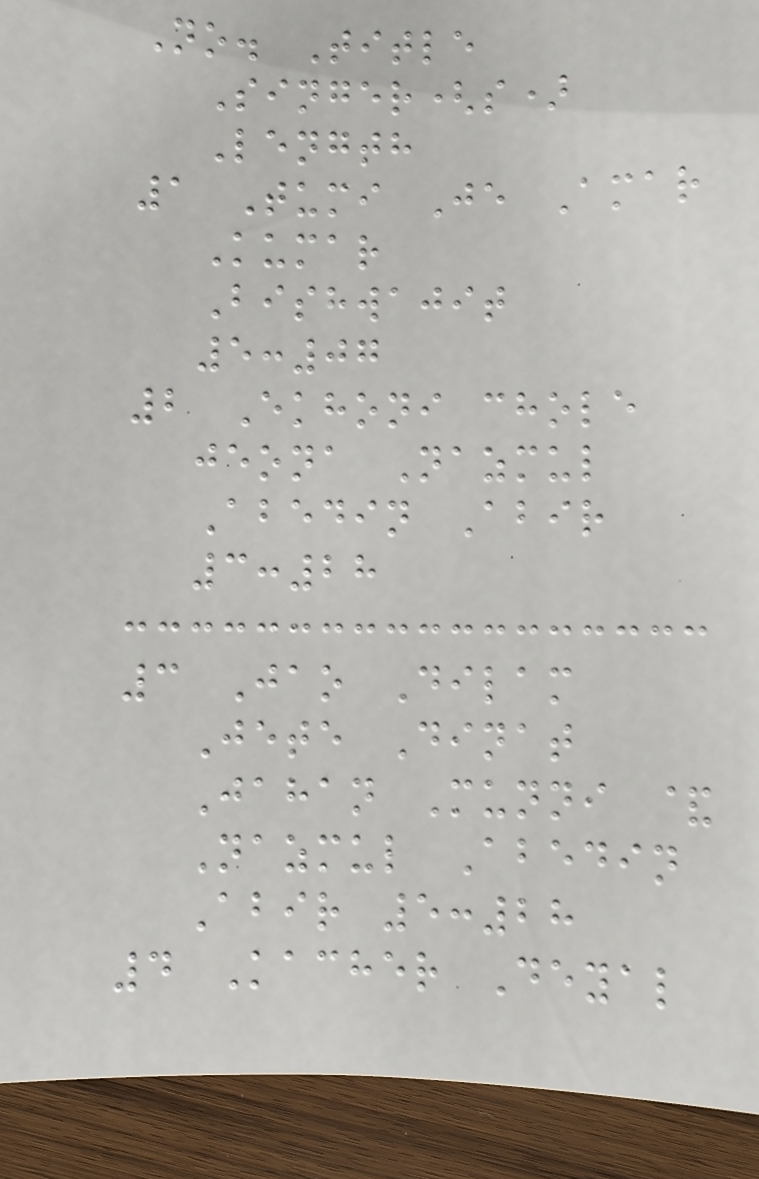No. Title
Singer(s)
Length
1 Tumi Je Amar
Kumar
Bishwajit
5:07
2 Ekhoni chole
jeona Nazmul
Abedin Abir
3:28
3 Jao Dilam
Jete Dinat
Jahan Munni &
Nazmul Abedin
Abir 5:28
4 Kacher Deyal
